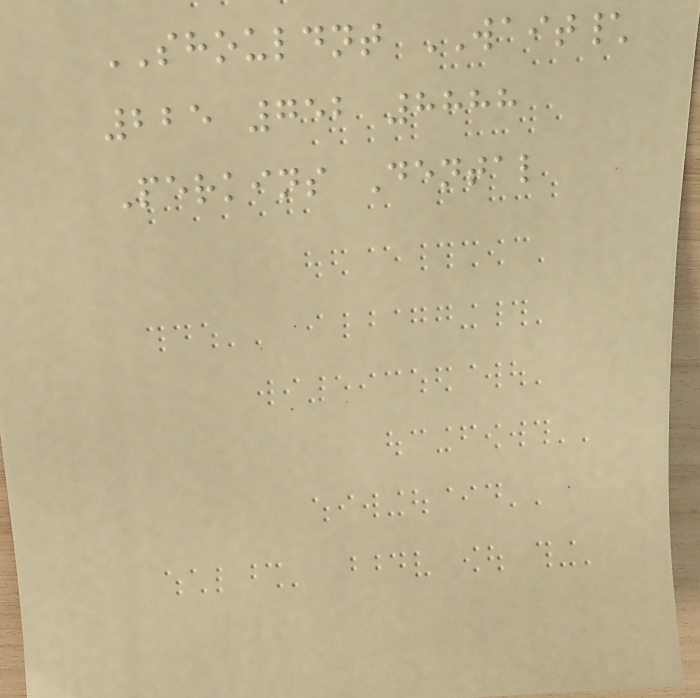SHOULDNT WAIT\
225 752 8888
Perkins Dental
